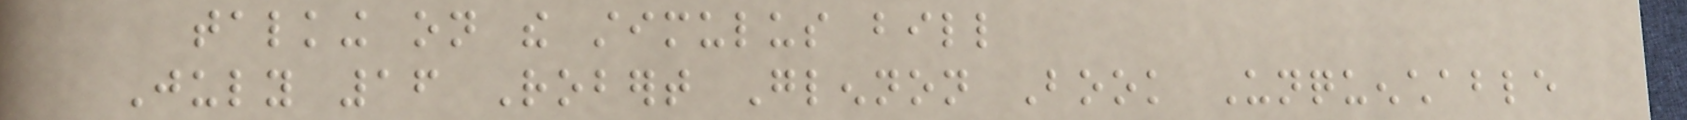talking on the stimulus bill
July 16 Robert Glennon Book Unquenchable
